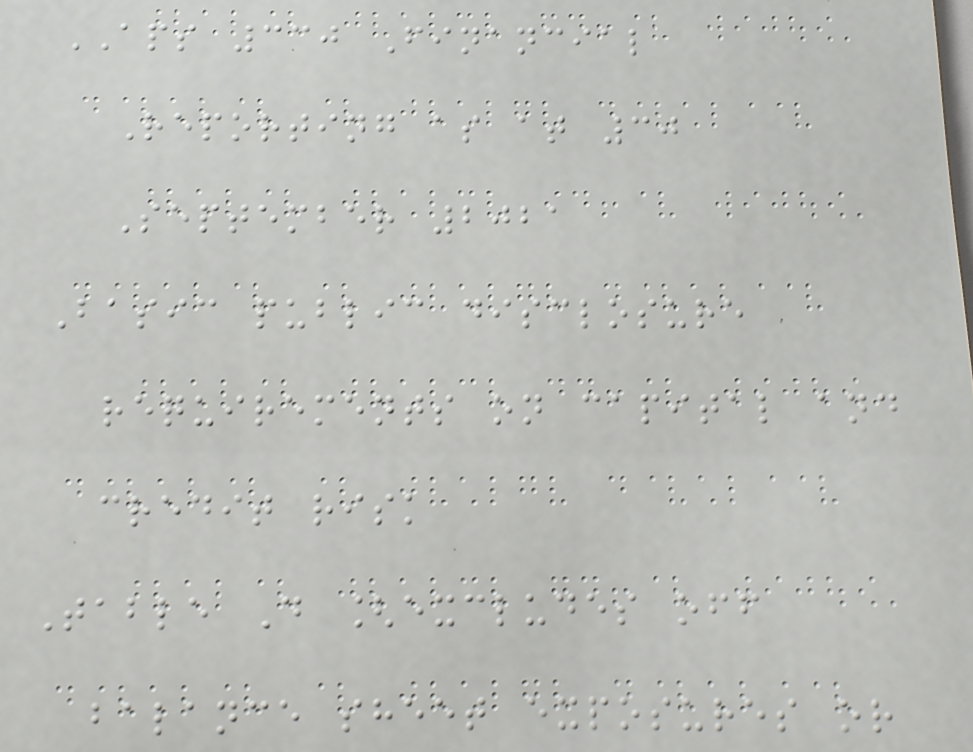APS 330 Financial
Reporting as at 30
September 2021
Basic public disclosure
requirements on capital and
credit risk
Table D [excludes off
balance sheet exposures or
